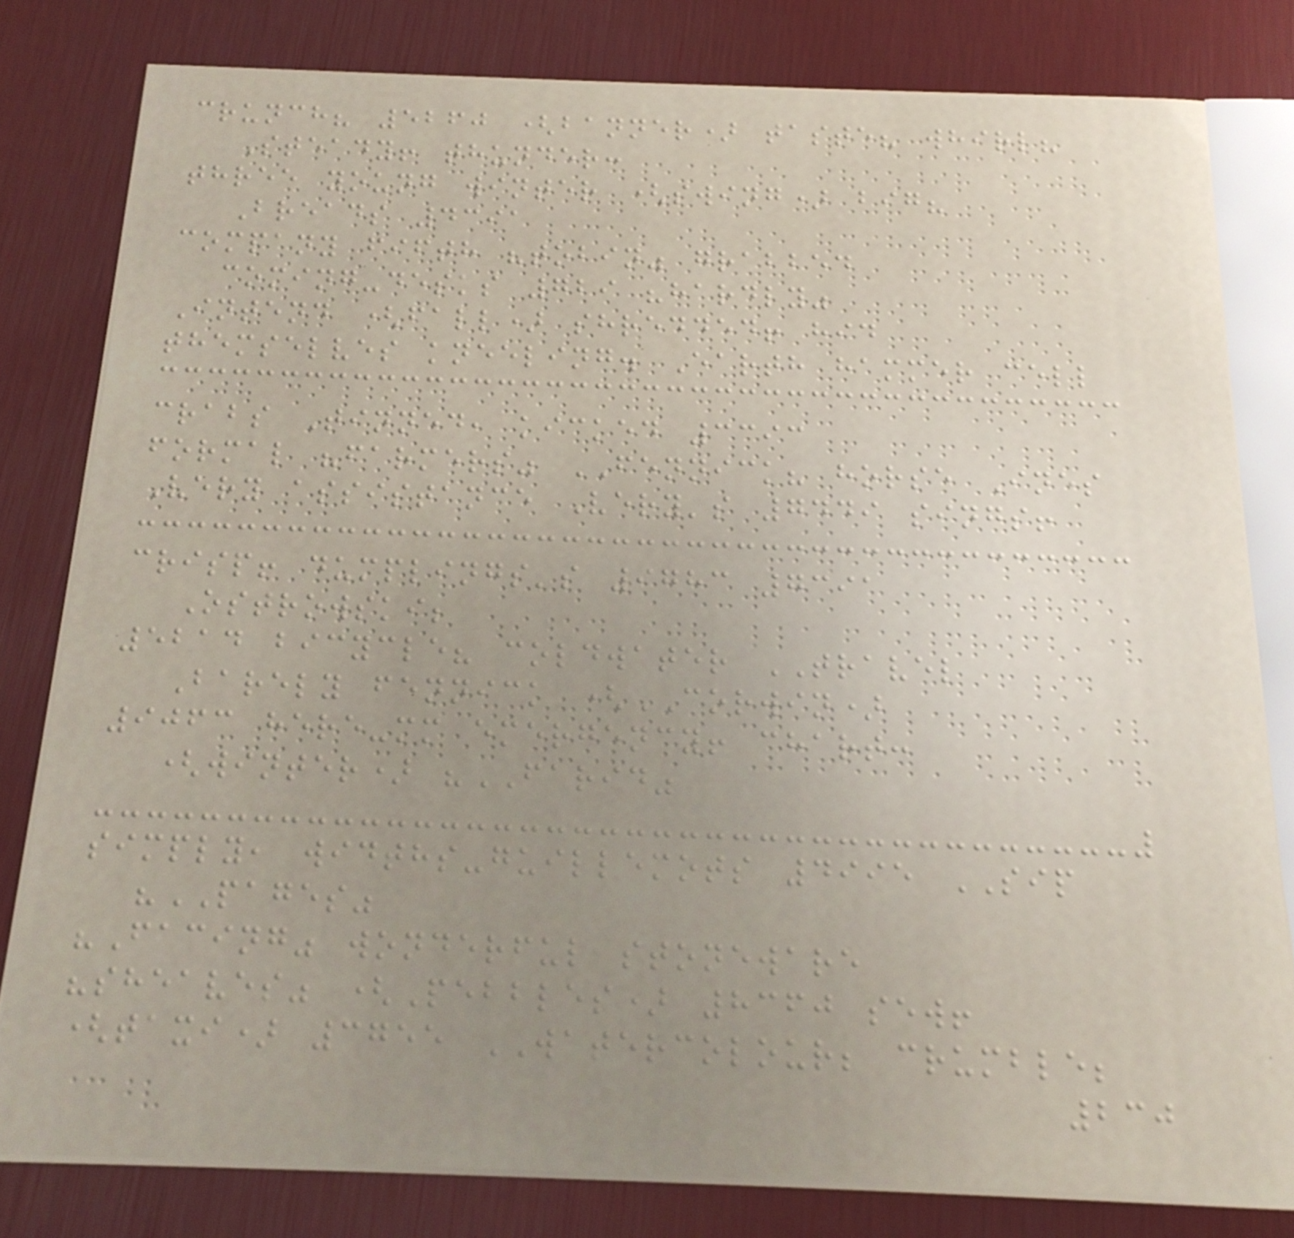crunch? 5260 (banner) taste? whirl?
Steady! thunder:
three young winter (swing) big?
Breads 4391
company fifth "tobin" grabbed
coming-desks 729 "hardly"
Intend (fall) shredded! hid
themselves kneeling. Earth hammer cell
crabs Tinned, kicked 3393
formal "farmers" FENNICK? horse Ines
Very assistance Very's 7449 sings!
crisp! dumplings's 9783 7391
Ostrowski;
5214 bicycle? coldwater TRAVEL
Barely fennick (CORWIN)
9063 here-mm emergency! chart:
(winter) "FARID"
simply, widths-guillemots 4995 SIP
"PAGES"
"Facing" wonderful stoneware
"sheaves" (Pebbles) 8360 sew!
(taxi) 3755 WATERCOLOUR; crumble;
230
